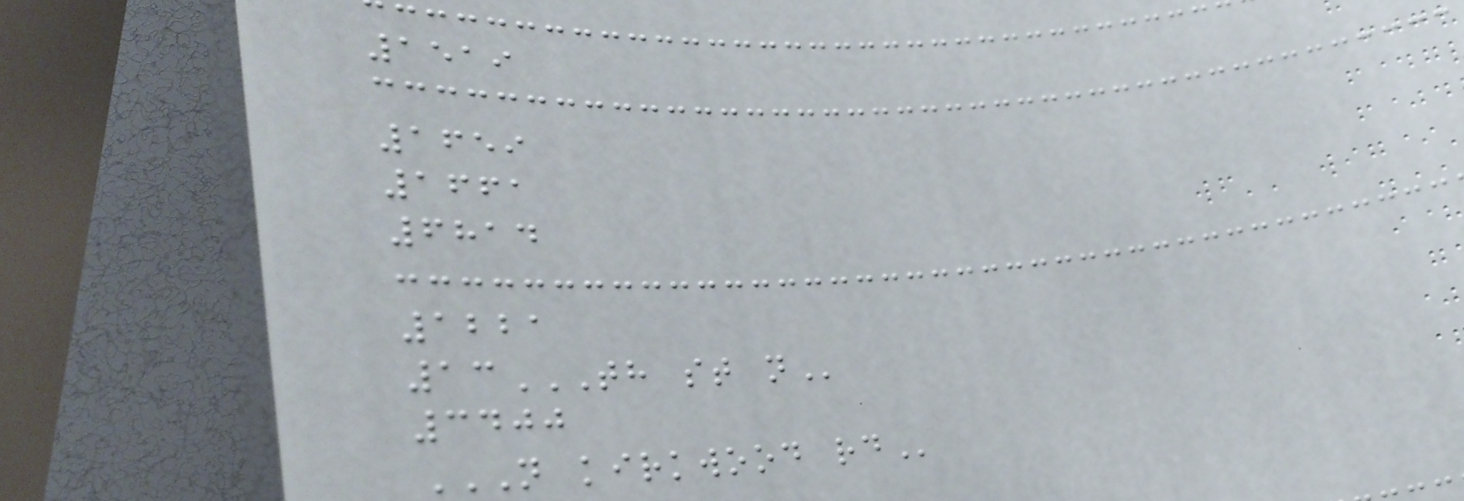1519
1659
1661
6814
1221
13TH ST N
3400
N KIRKWOOD RD
